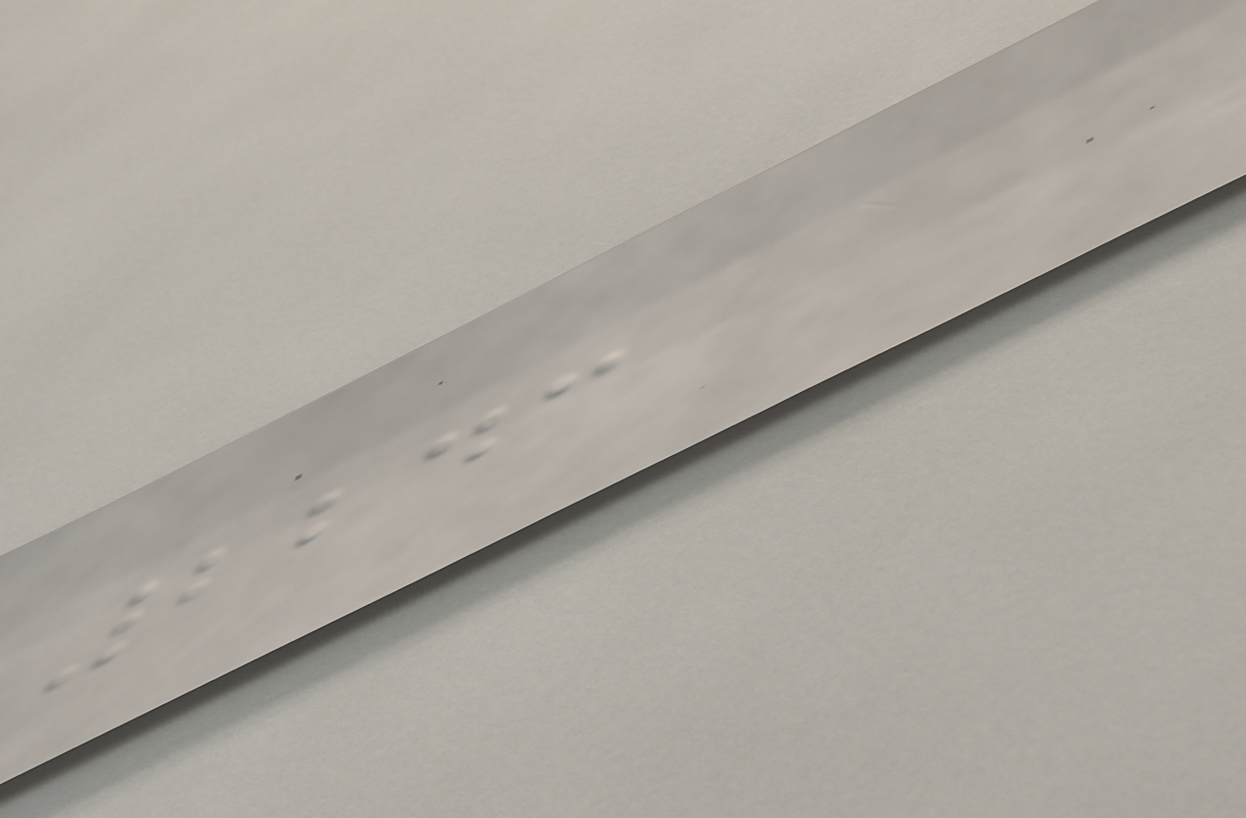2243
